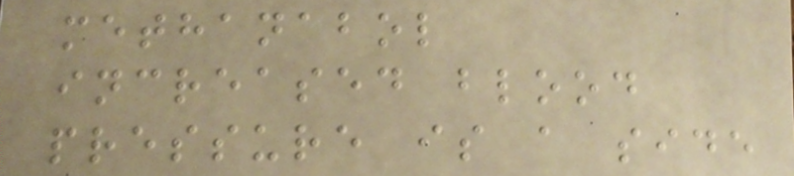methanabol
increased blood
pressure is a side
